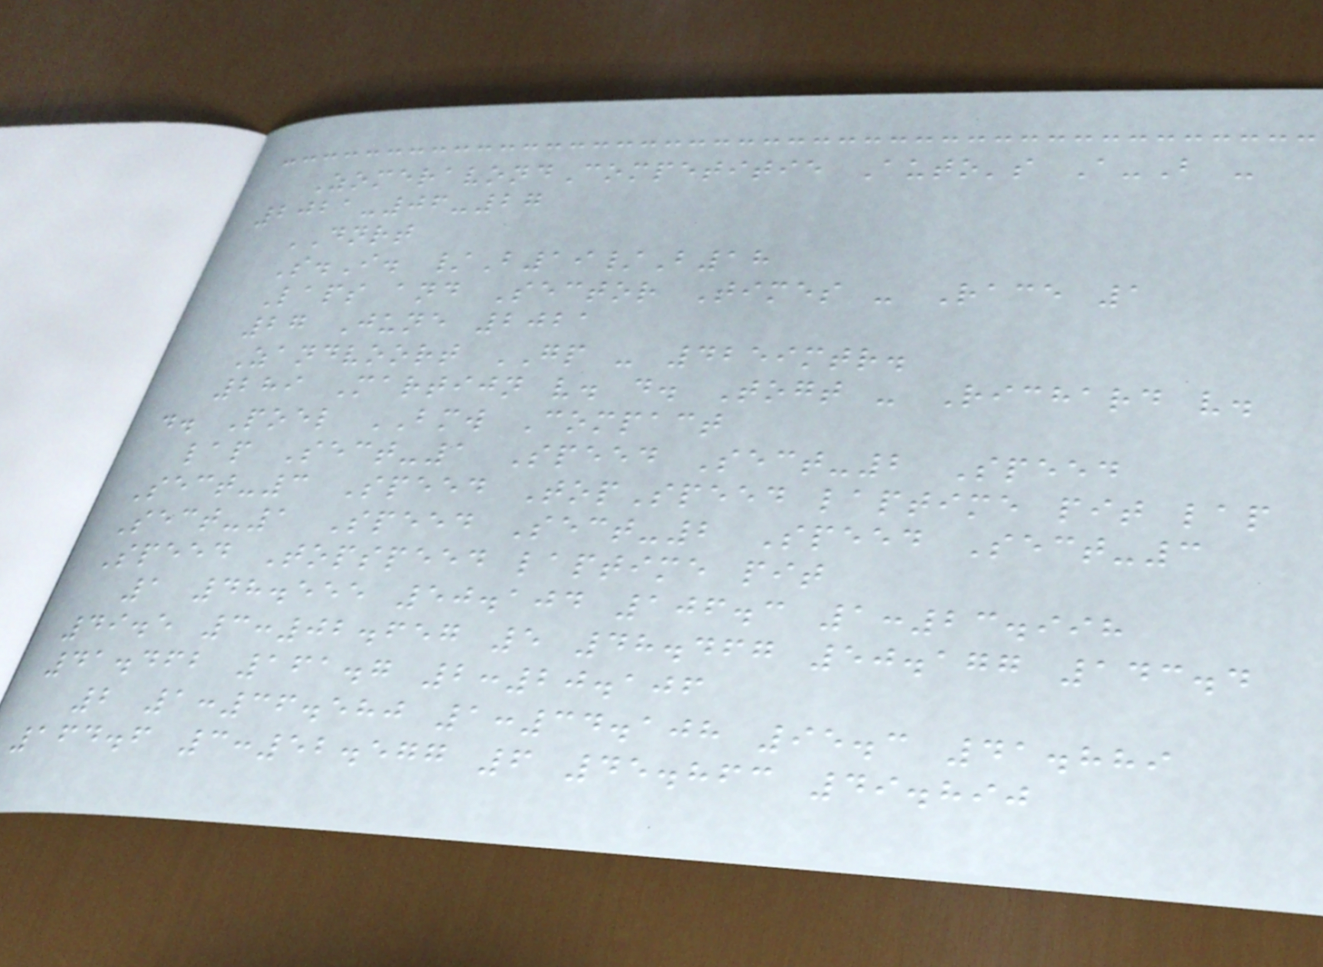ZomeravondCompetitie Auto's A-B -
2021-06-27
DNRT
S.I. /B19/B18
Laps and Sector Times - Race 1
27 June 2021
Zandvoort GP - 4259mtr.
289 Martijn v. d. Togt - Richard v.
d. Poel BMW Compact
lap Sect-1 Speed Sect-2 Speed
Sect-3 Speed TopSpeed laptime pit lap
Sect-1 Speed Sect-2 Speed Sect-3
Speed Topspeed laptime pit
1 48.555 50.104 106.3 1:23.998
49.5 3:02.657 5 48.467 50.177 143.4
41.462 161.7 2:20.106
2 1:36.580 1:34.108 95.3 41.889
164.6 3:52.577 6 45.863 49.890
